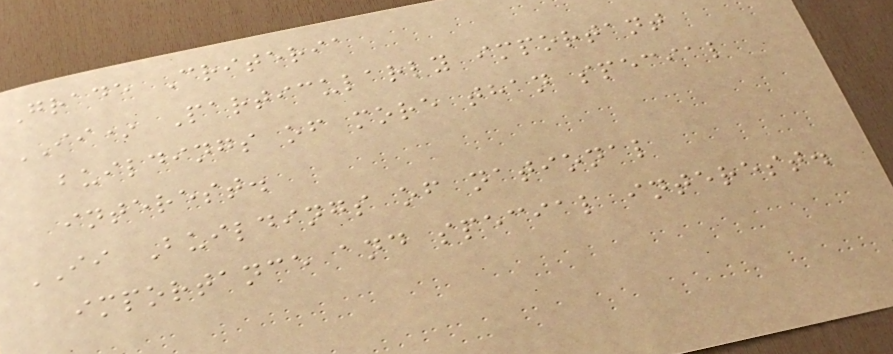Grade Criteria
II* Particularly important
buildings of more than special
interest.
II Buildings of national
importance and special interest.
